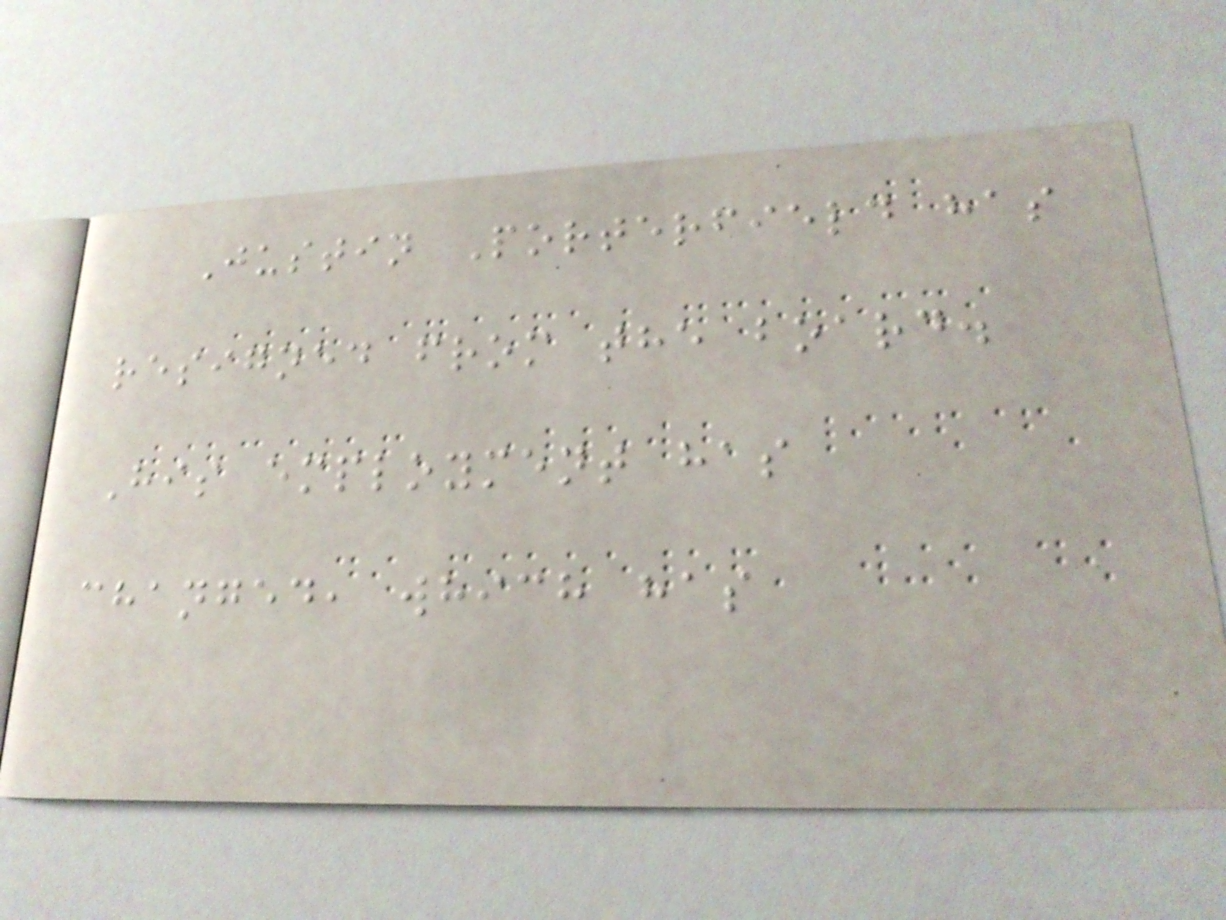Justin Porterfield has
resigned from the board.
His employment has
changed, which has
